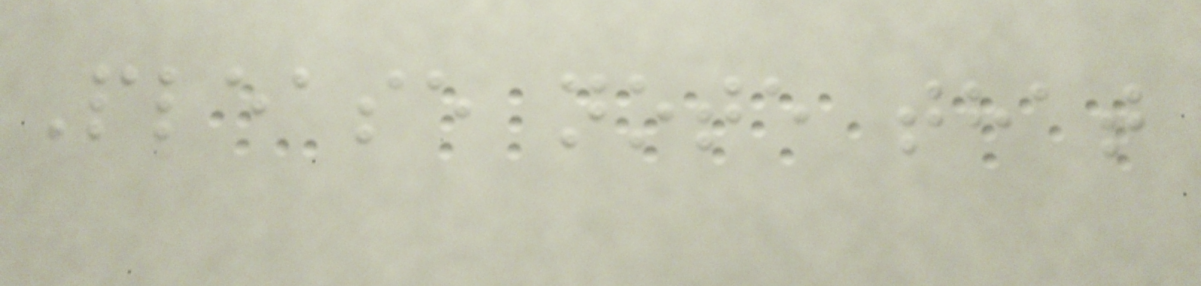Please note that
